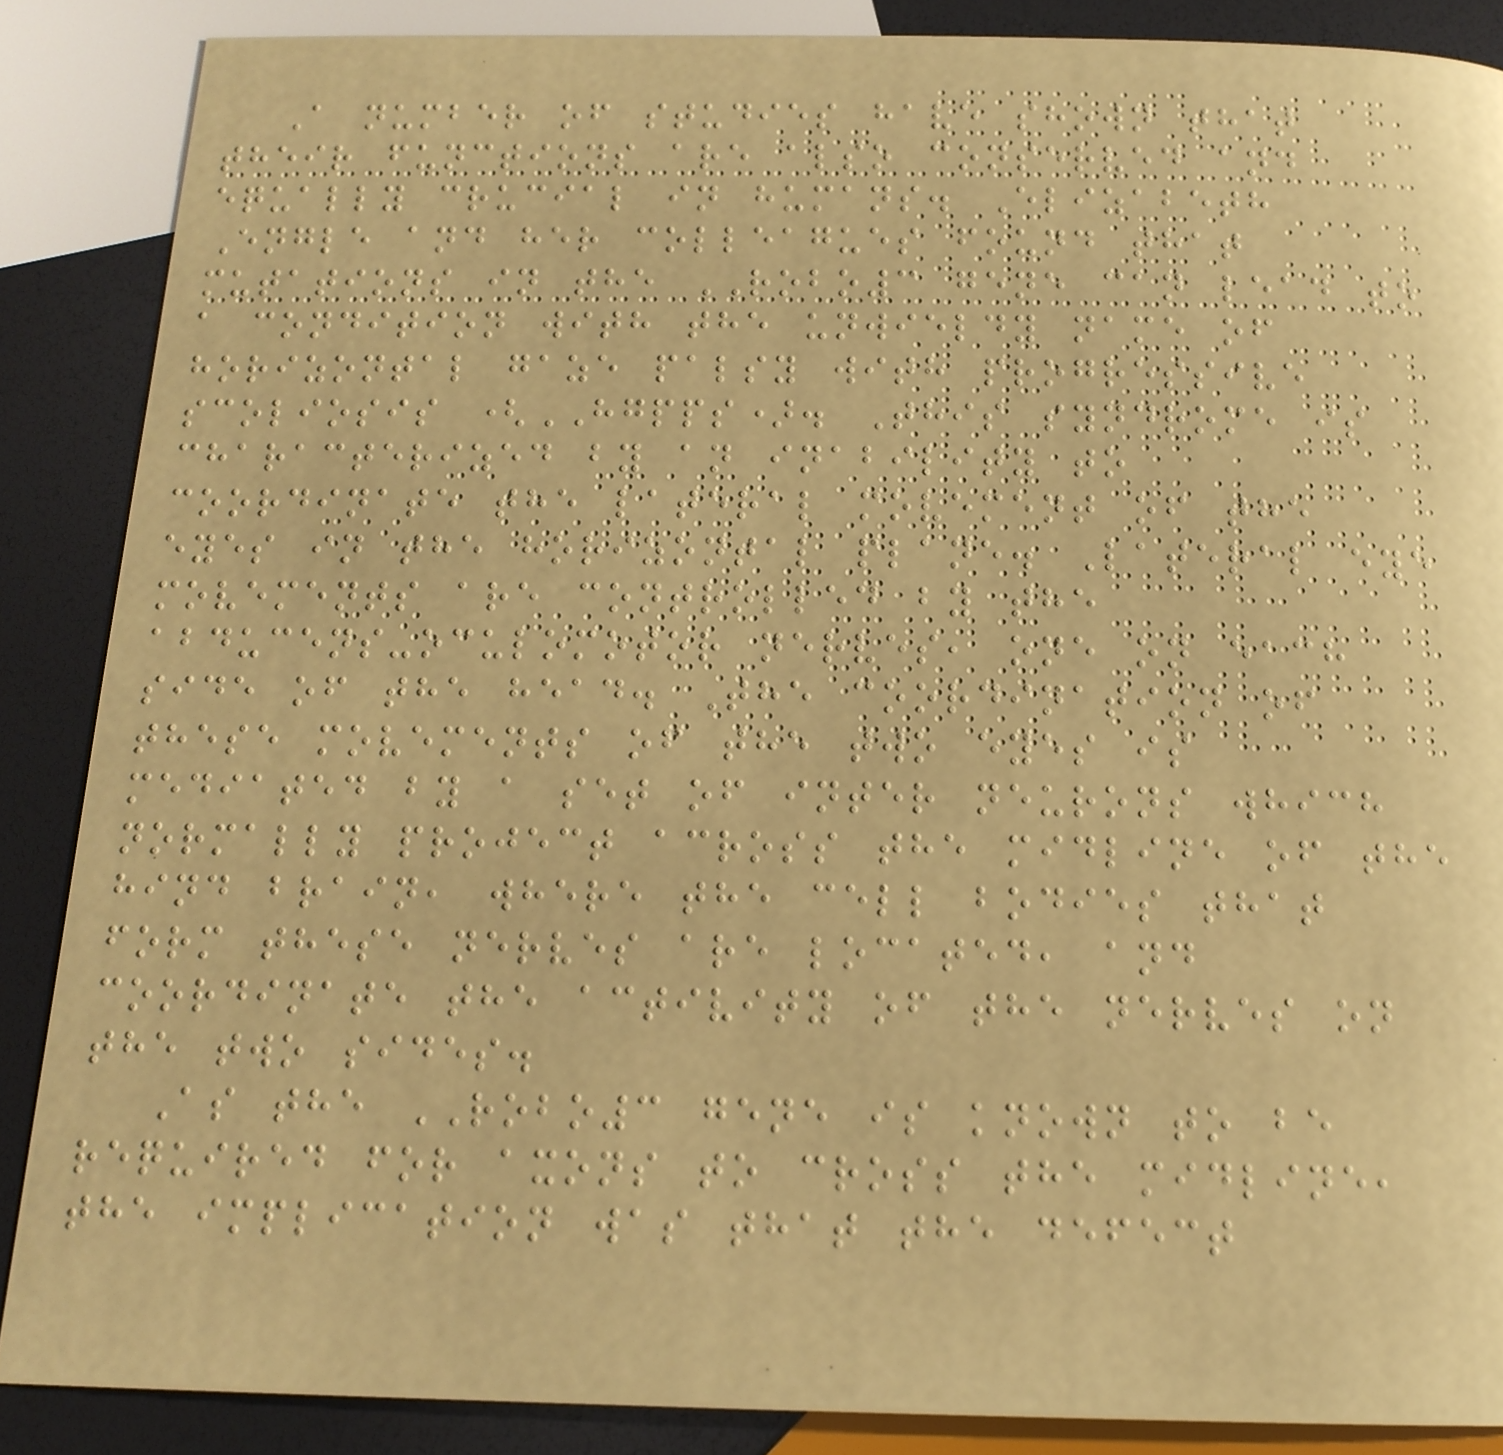A number of studies have shown that
their functions are also conserved and
equally crucial in humans. Elizabeth
Engle and her colleagues found that
mutations in the ROBO3 gene can lead to
a condition with the unwieldy name of
horizontal gaze palsy with progressive
scoliosis (HGPPS). This syndrome is
characterized by an inability to
coordinate the lateral movement of the
eyes in the horizontal plane. Lateral eye
movements are controlled by the
abducens-oculomotor nerves, one on each
side of the head. The coordination of
these movements of the two eyes is
mediated by a set of inter neurons which
normally project across the midline of the
hind brain, where the cell bodies that
form these nerves are located, and
coordinate the activity of the nerves on
the two sides.
As the ROBO3 gene is known to be
required for axons to cross the midline,
the implication was that the defect
